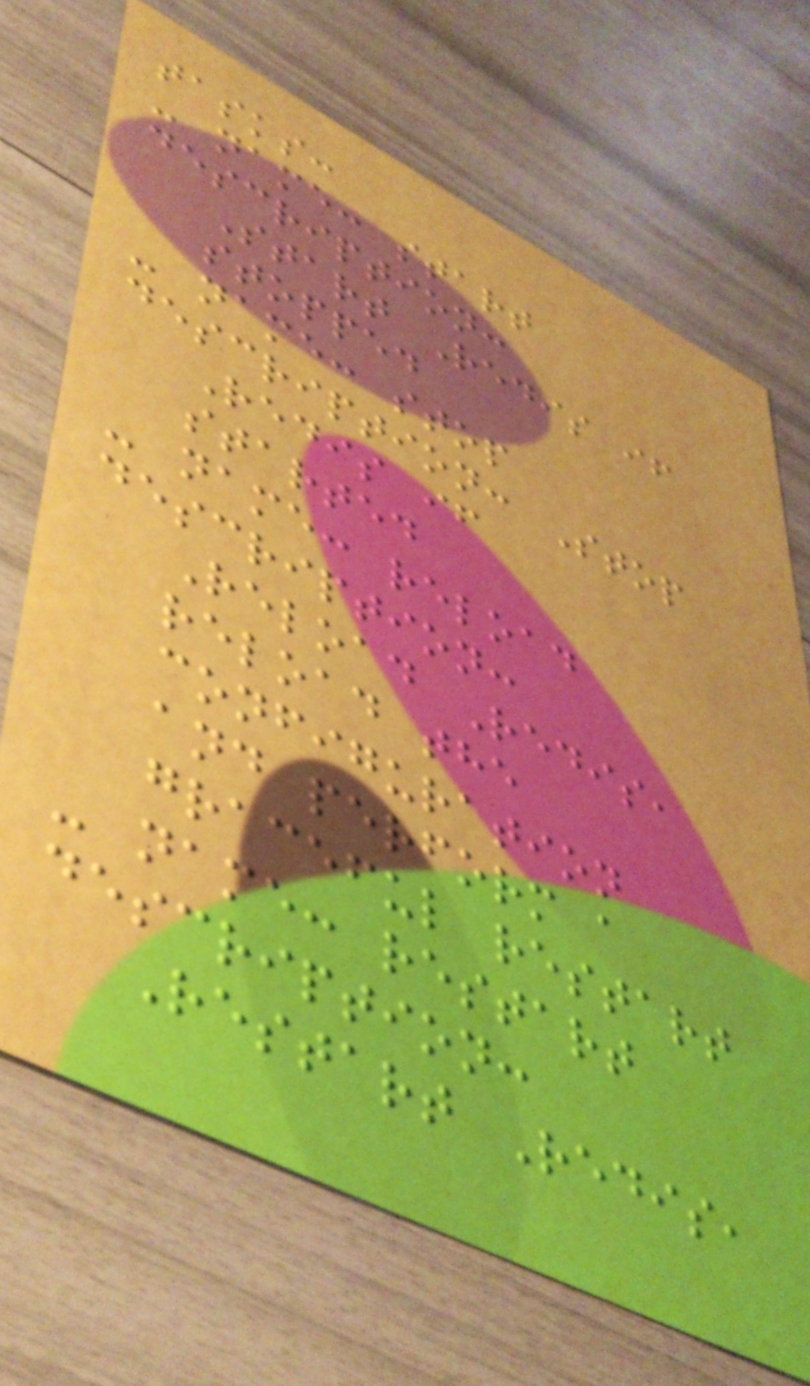tasks:
- name: start
description:
Start Redis if
stopped
- name: stop
description: Stop
Redis if
started
- name: reload
description:
Reload Redis,
reload the
configuration
and perform a
graceful restart
- name: restart
description:
Restart Redis,
